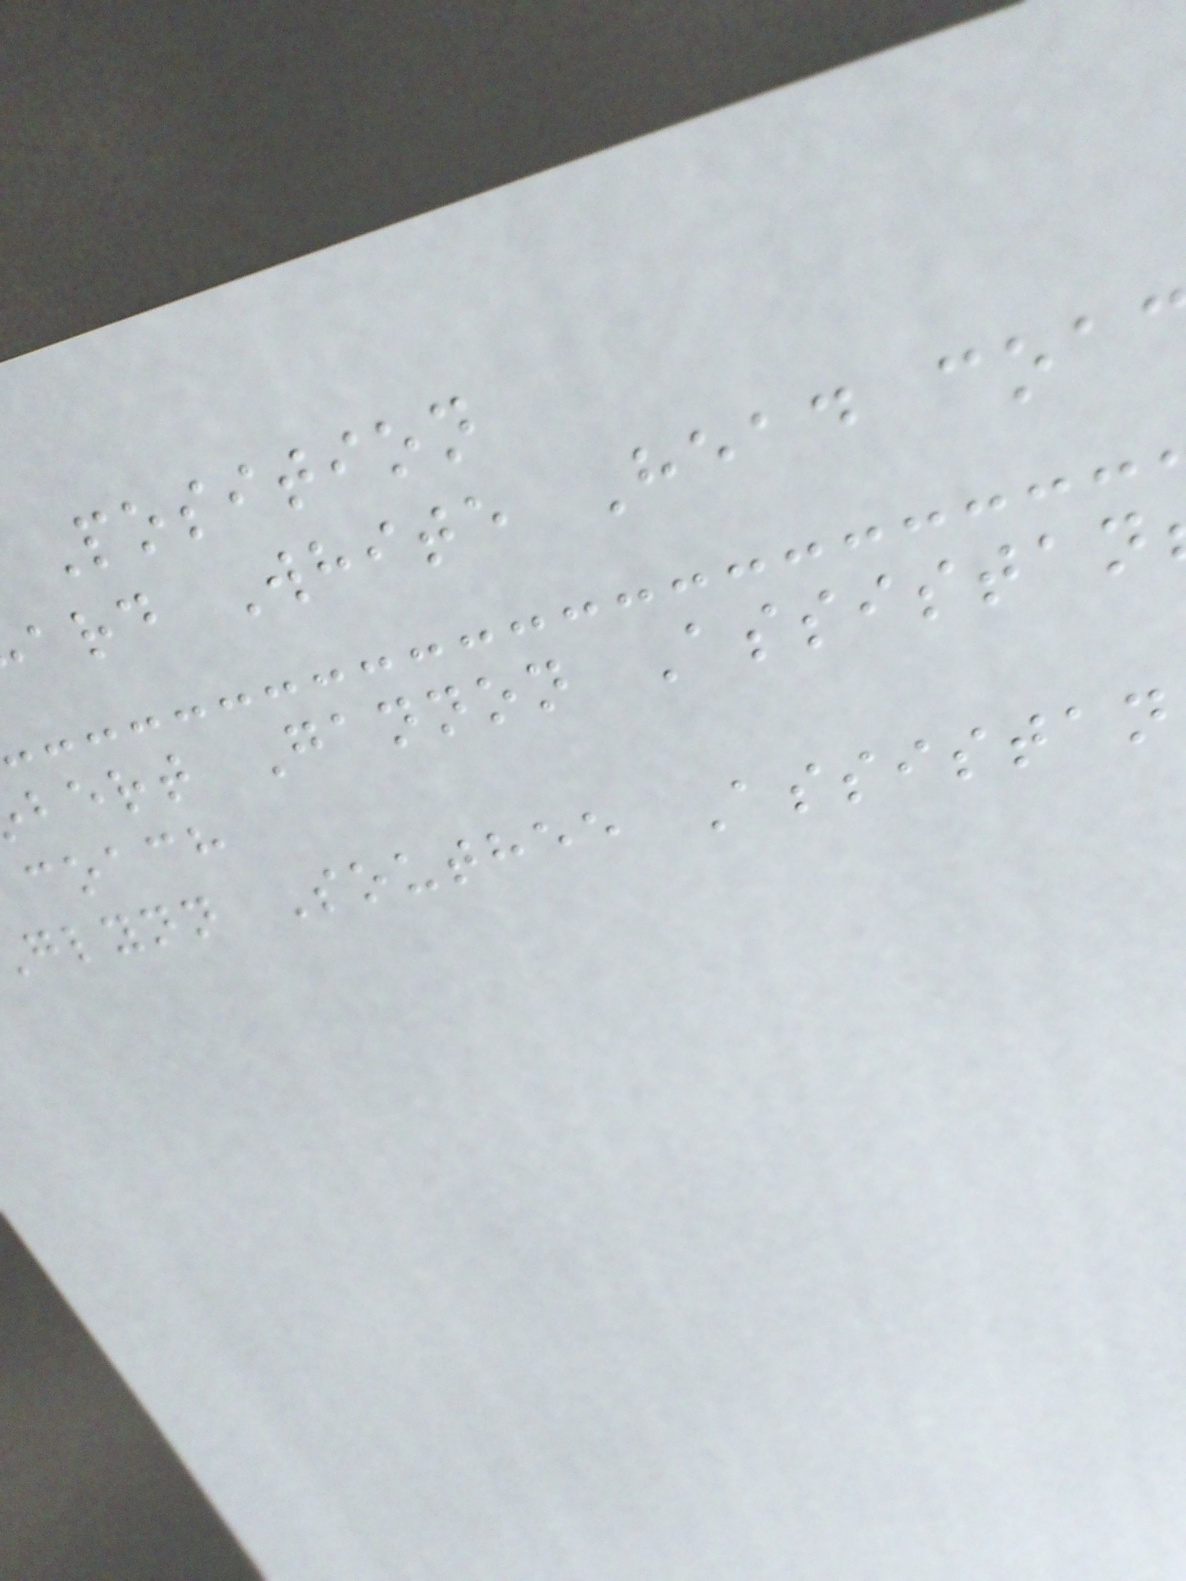Position
ard White Head coa
bert Gannon Assistan
coach
glynn Southee Assistan
